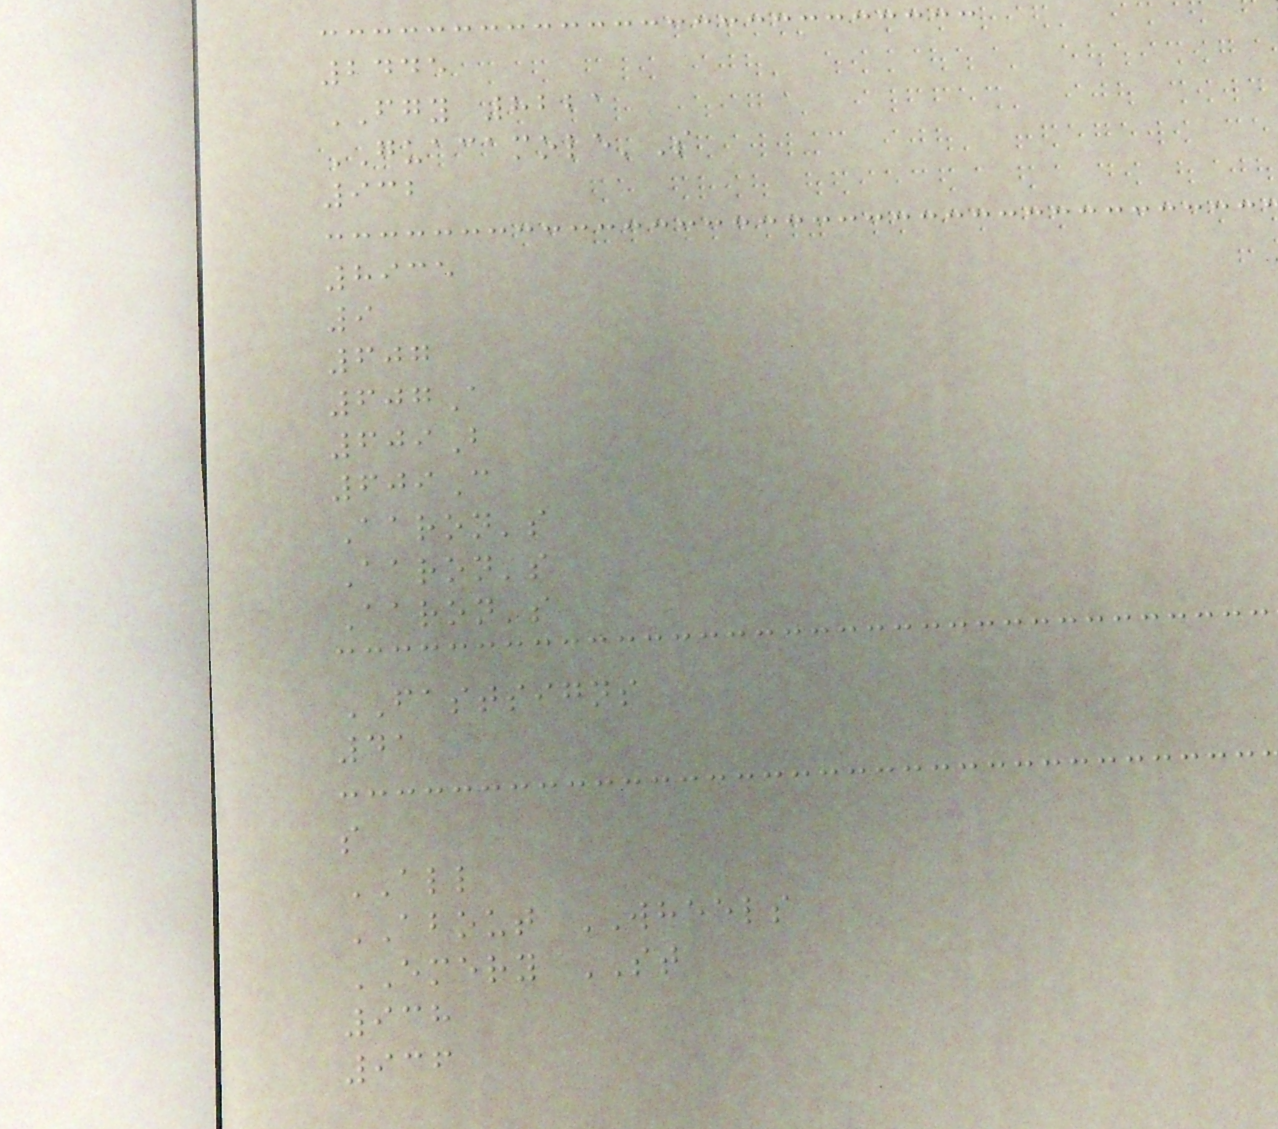2445
FGY 8221
GUACAMOLE'S
932
8935
9
607
607A
609B
609C
Aaron's
Aaron's
Aaron's
FASTSIGNS
41
s
ALL
ABOUT WHEELS
EMERY ST
938
936
